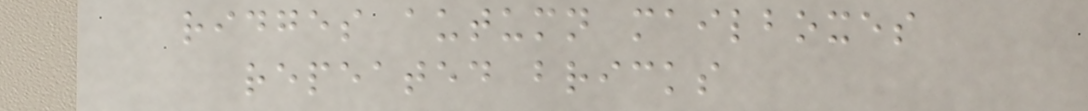ridges autumn mailboxes
repeated bricks
